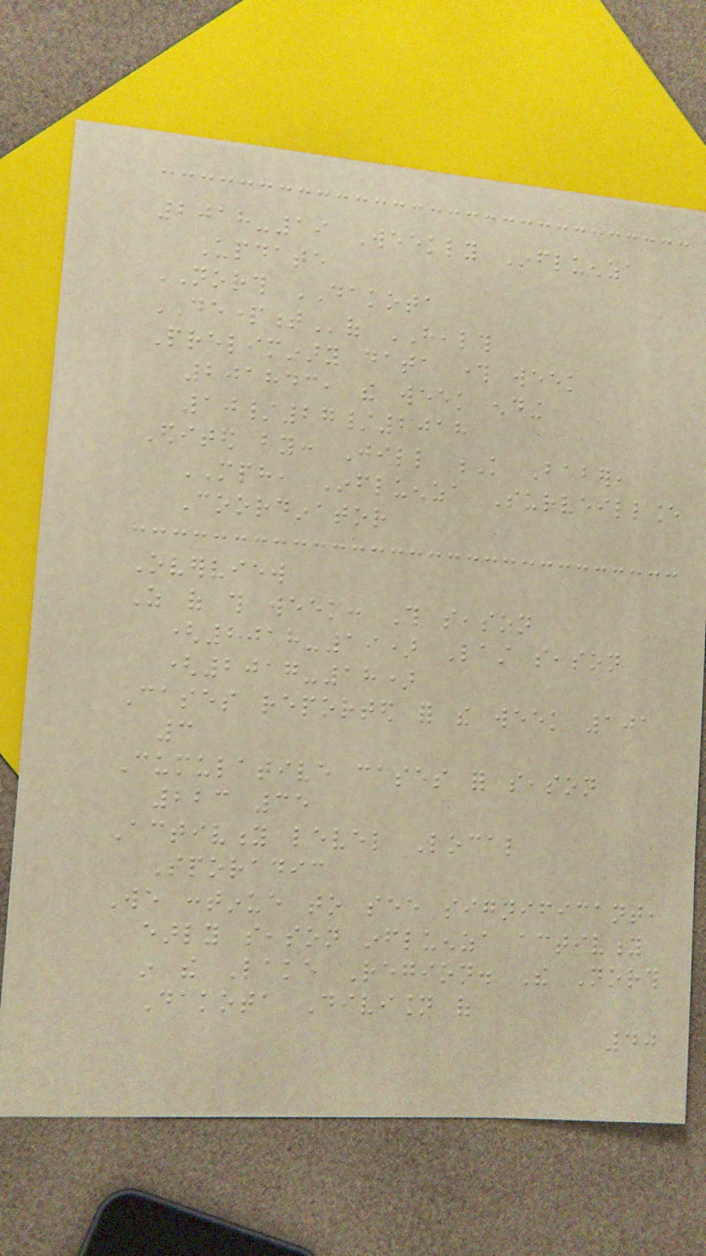2018-19 Weekly Influenza
Update
NORTH DAKOTA
DEPARTMENTof HEALTH
Preliminary data through week
201843, the week ending
10/27/2018
Edited by: Jill K Baber,
MPH, Influenza Surveillance
Coordinator
Overview
As of this week: This season
(2018-19) Last season
(2017-18)
Cases reported for the week 101
3
Cumulative cases for season
223 35
Activity level Local
Sporadic
We continue to see significant,
early season influenza activity
in the Lake Region. The North
Dakota Division of
40
